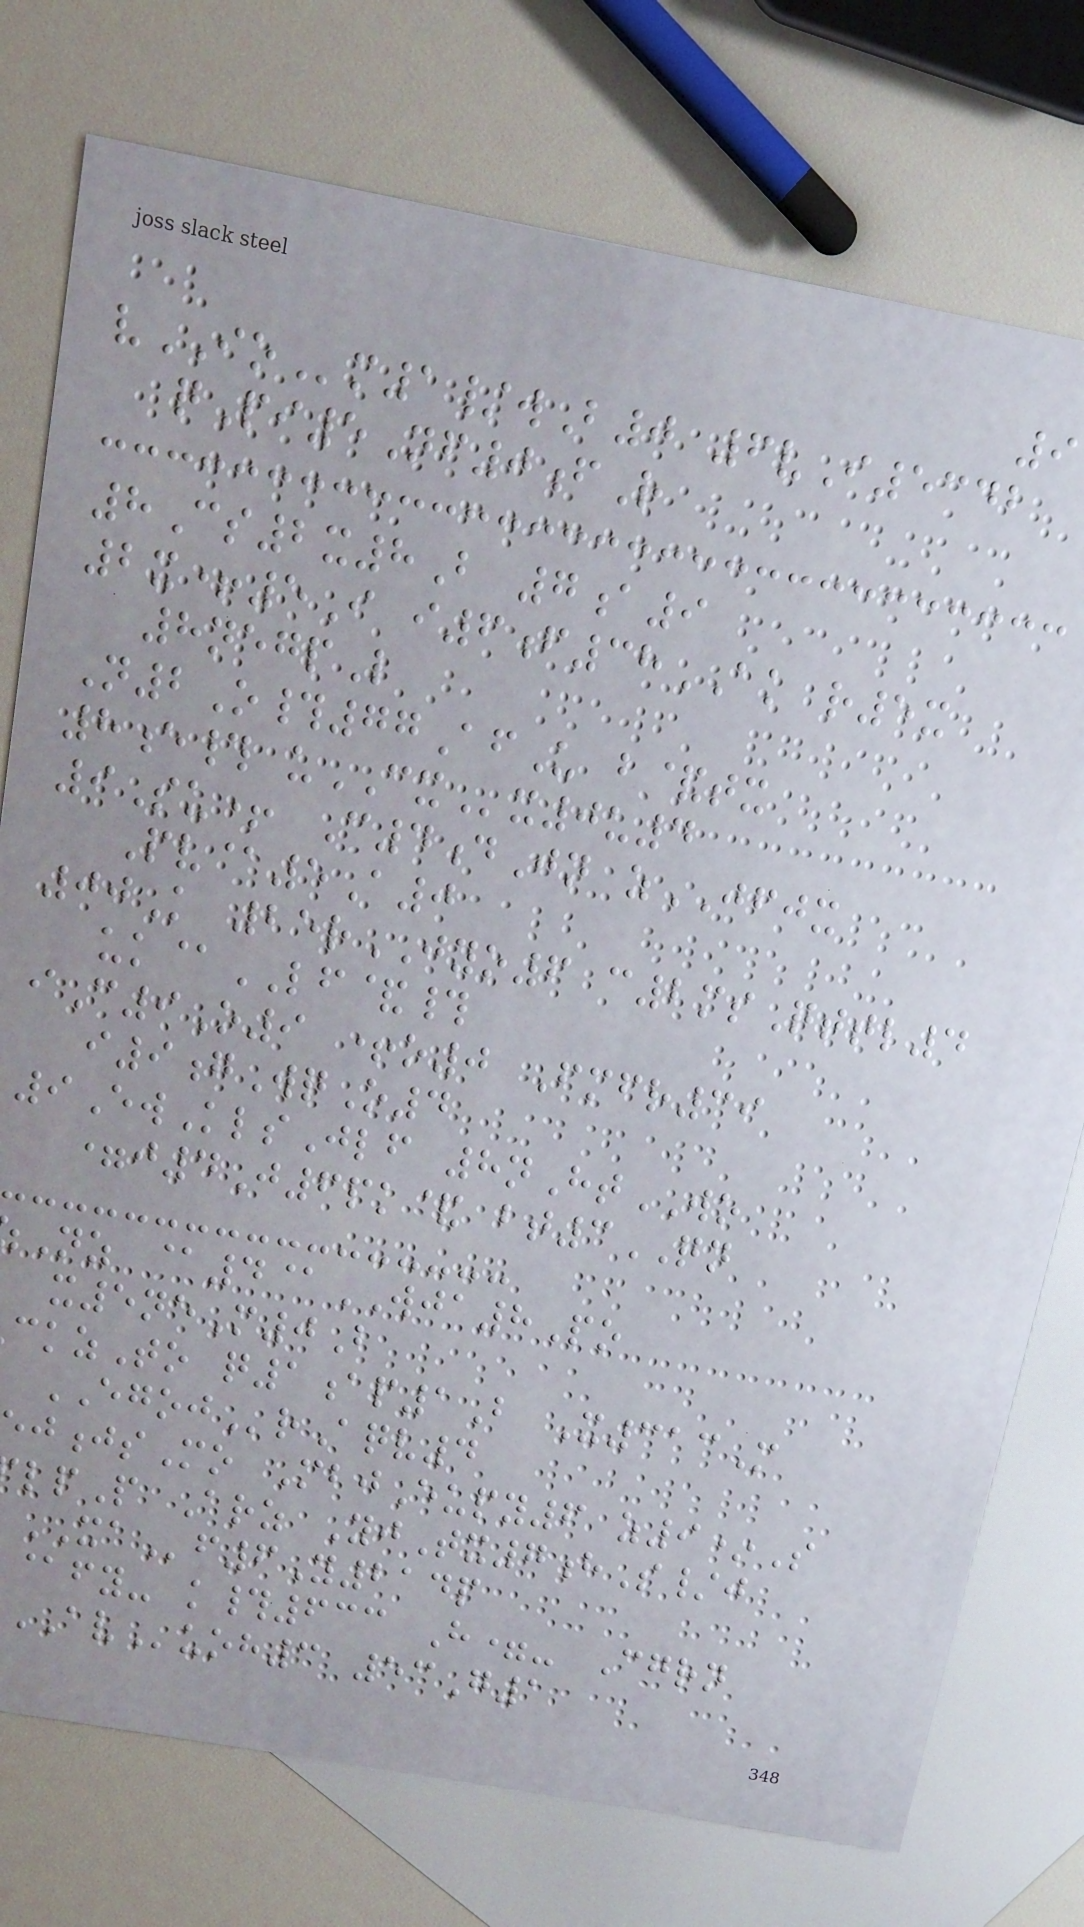vIOm1/wB0 6vI5342
qPi5Nf0fR
8Cs2x8B 7a9
2x+5I i6f38AK r5x
8negpL
N2O#77AfU b&tx
8e# uCXx0u4
9Su+ C4dJn zJFJX
Pv@5A0
00K 25rJYO6 c2msQttl4
uk@LF&#
iC9O9 +o0 Fmfr39
i9gWqO4
9EwKlsJlf 8nHtWO
=j4J6pk& bt3QN
Nz @4@WJA8Po
x5neM0B
kzTo q1ap1B X313M
EGOJrAqv4
jsMo MbjEupy6 z9*S
lpP Arz YjTx7hS/j
XAf6Y214p
@fy- k#633 H=- Cgrn
AVuoh3 53G1
